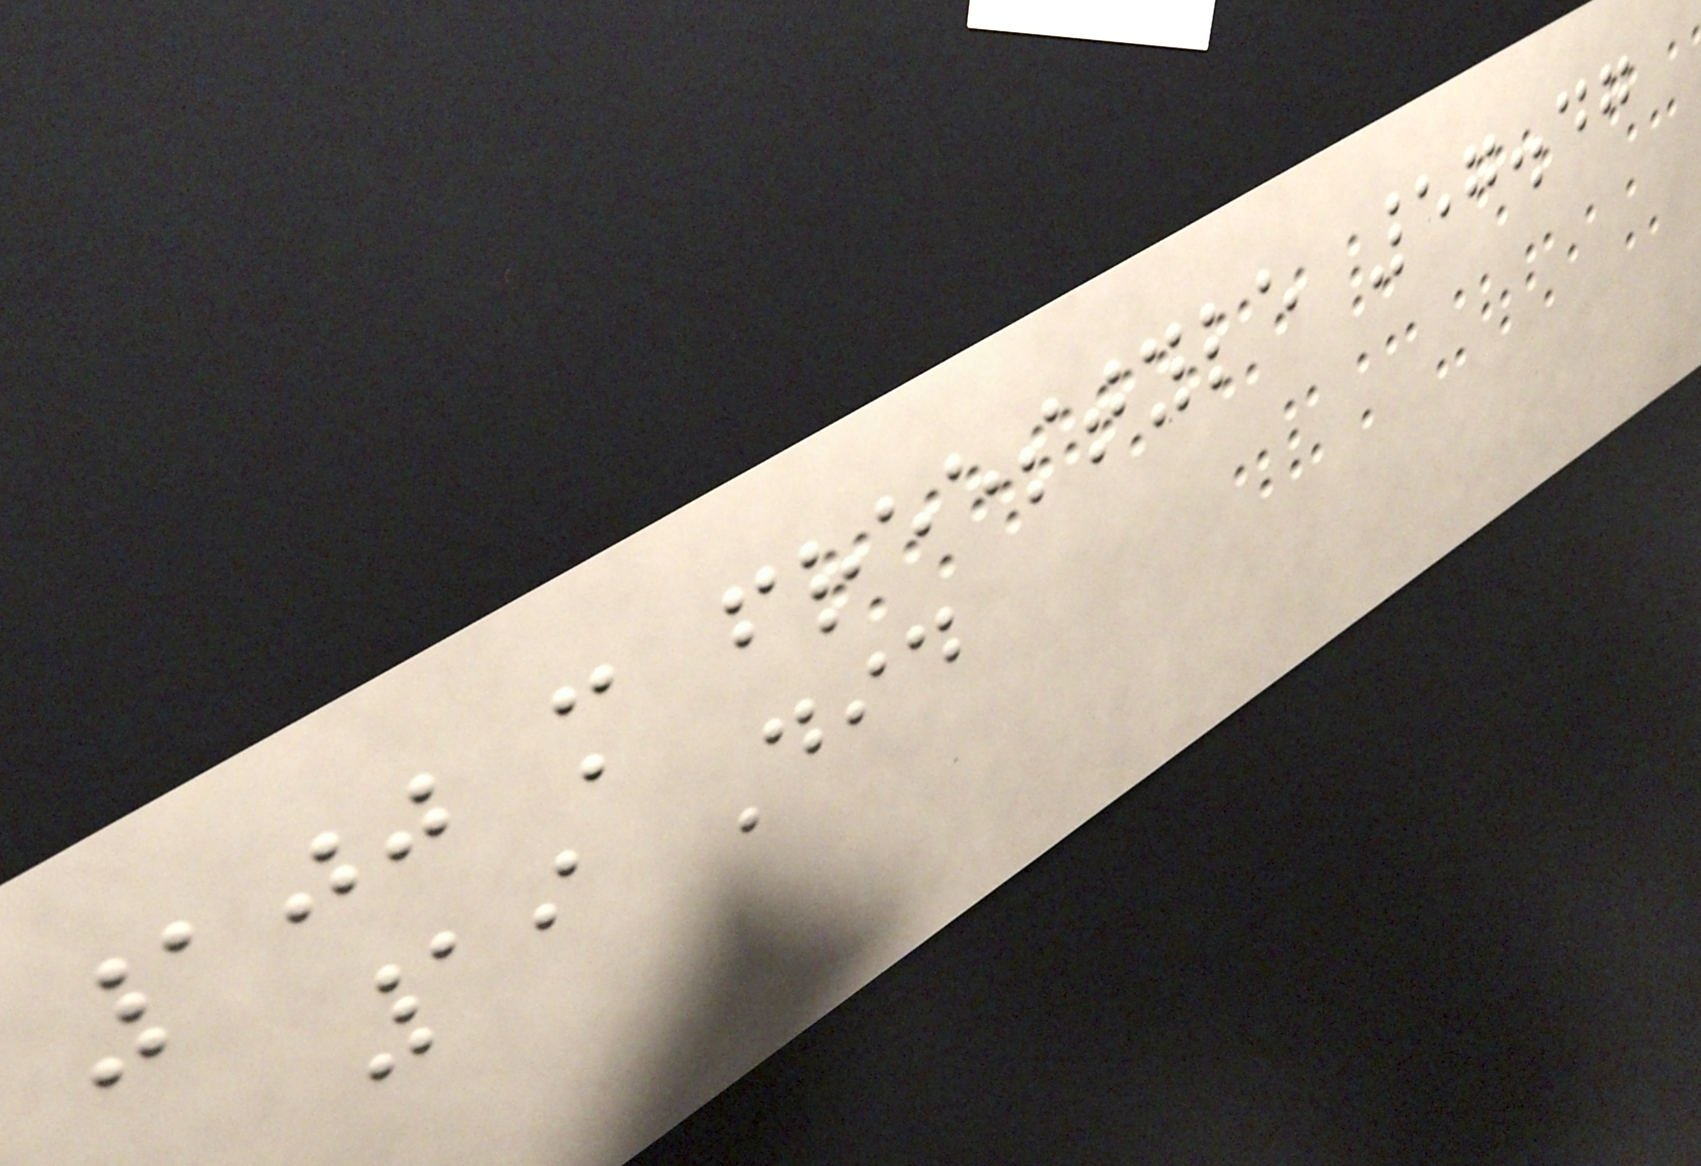100 m freestyle 57.47
19 Did
